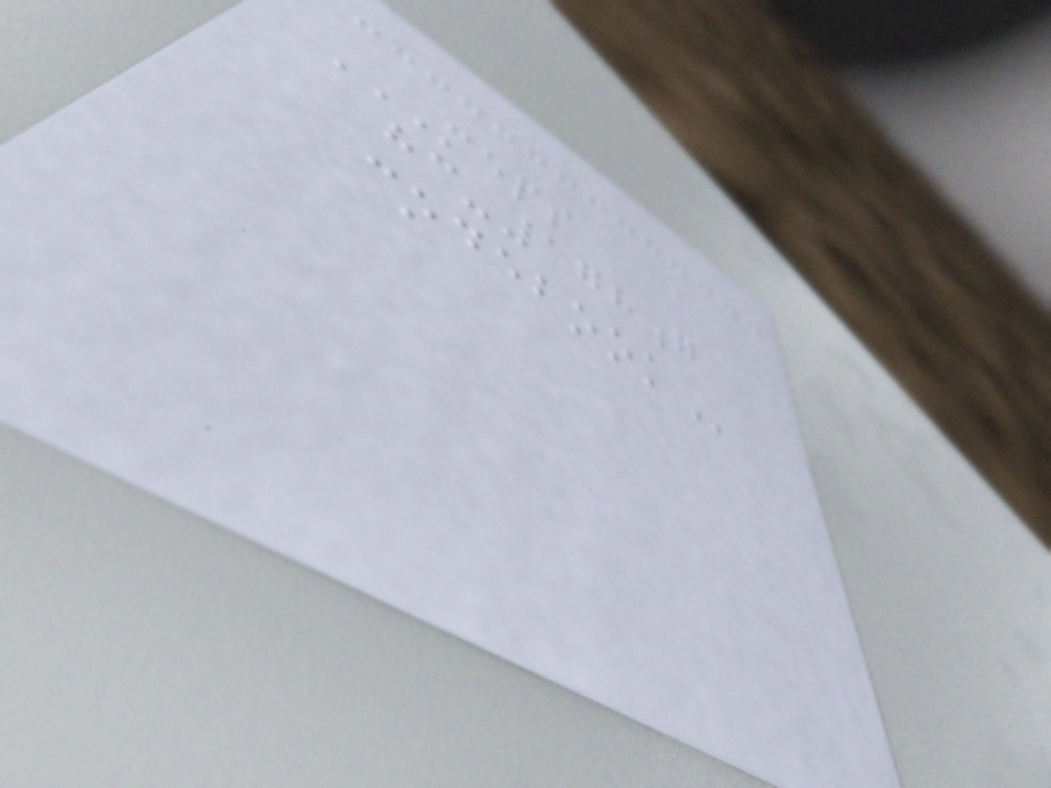MEPS
HC-178G
CODEBOOK
